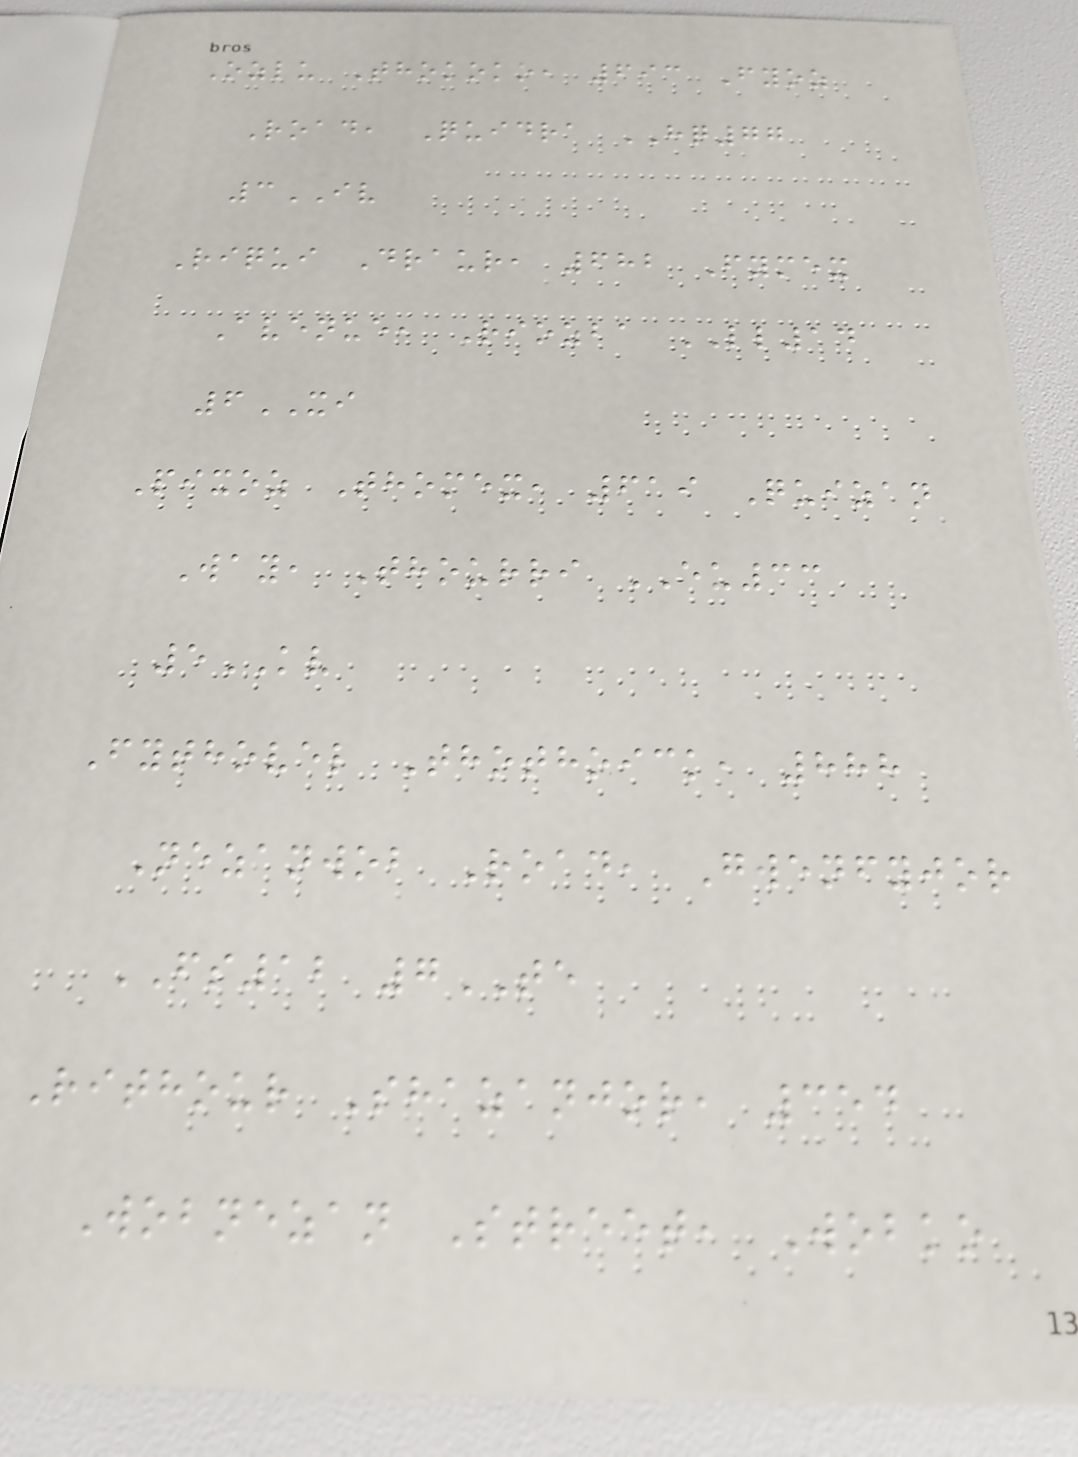Ozlu Thokoko, 693 Fyoz
Road, Quidra HQ77
3IV
Riqui Draur, 682 Fymex
Avenue, Riozba LL14
6XI
Pixoz Thomex, 619 Quizan
Way, Thourri EU33
5KV
Fythovel Thothoick, 888
Nezanwob Road, Gwenfyjor
FS12 7TE
Rithour Shazanjor, 354
Wobnezan Street, Wobko
